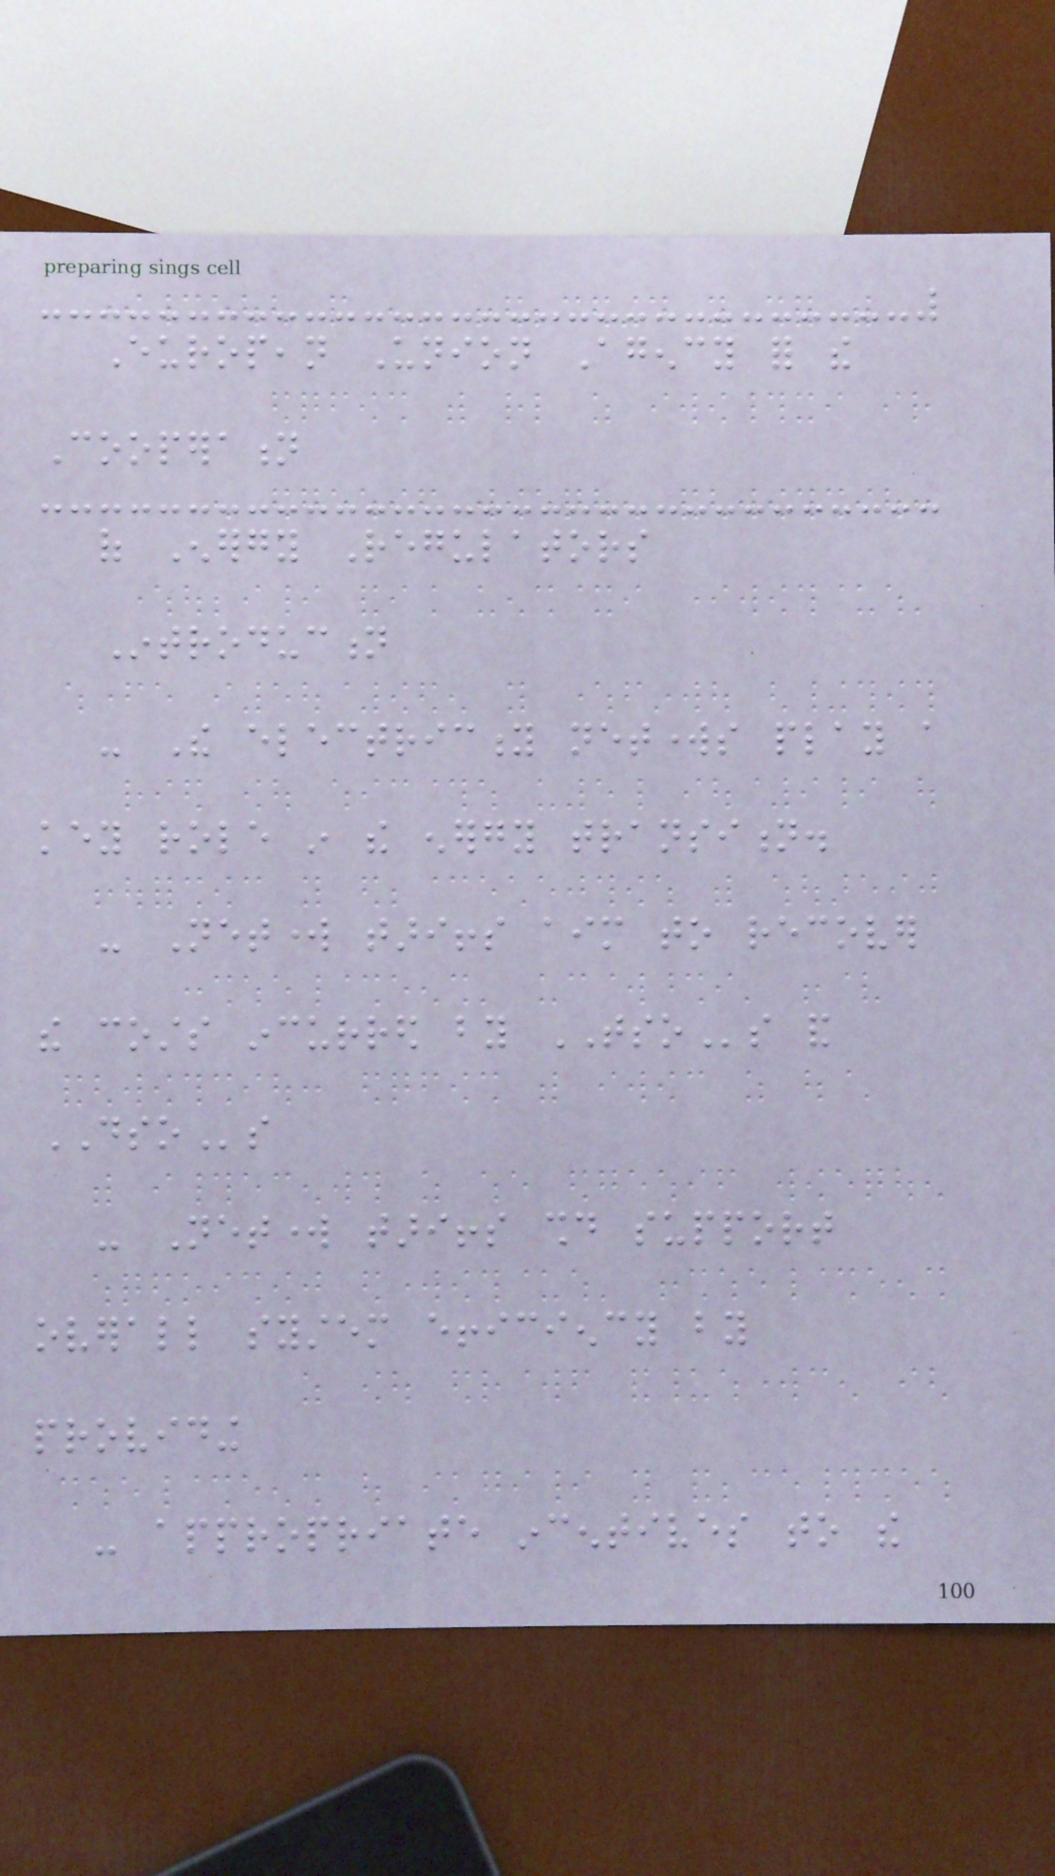European Union Agency for the
Cooperation
of Energy Regulators
Introduction
- The electricity networks play a
key role in the energy transition.
- Network tariffs aim to recover
the costs incurred by TSOs and
DSOs
- Network tariffs should support
overall system efficiency by
providing
- appropriate incentives to the
